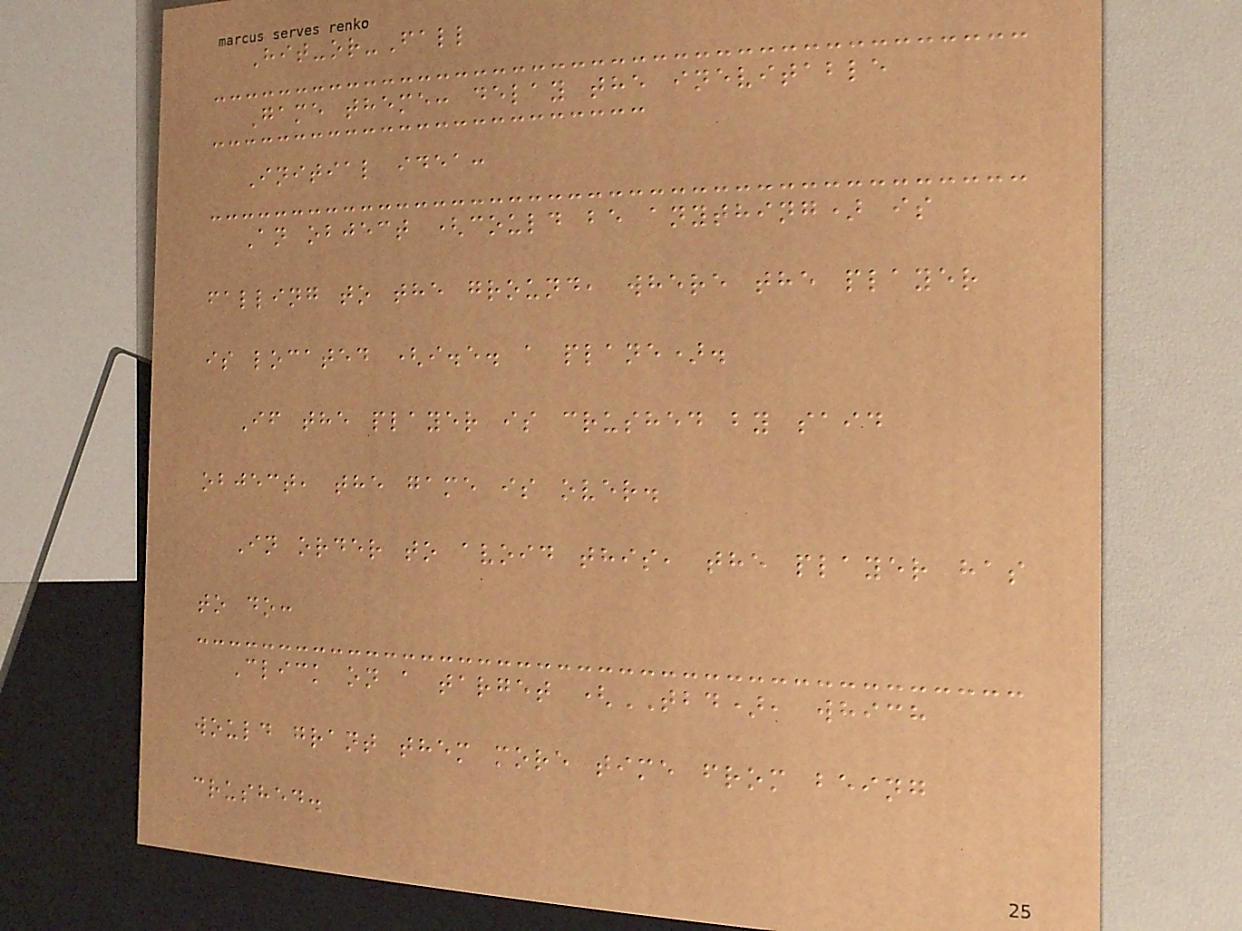Hit-or-Fall
Game theme: delay the inevitable
Initial idea:
An object (could be anything) is
falling to the ground, where the player
is located (i.e. a plane).
If the player is crushed by said
object, the game is over.
In order to avoid this, the player has
to do:
Click on a target (TBD), which
would grant them more time from being
crushed.
